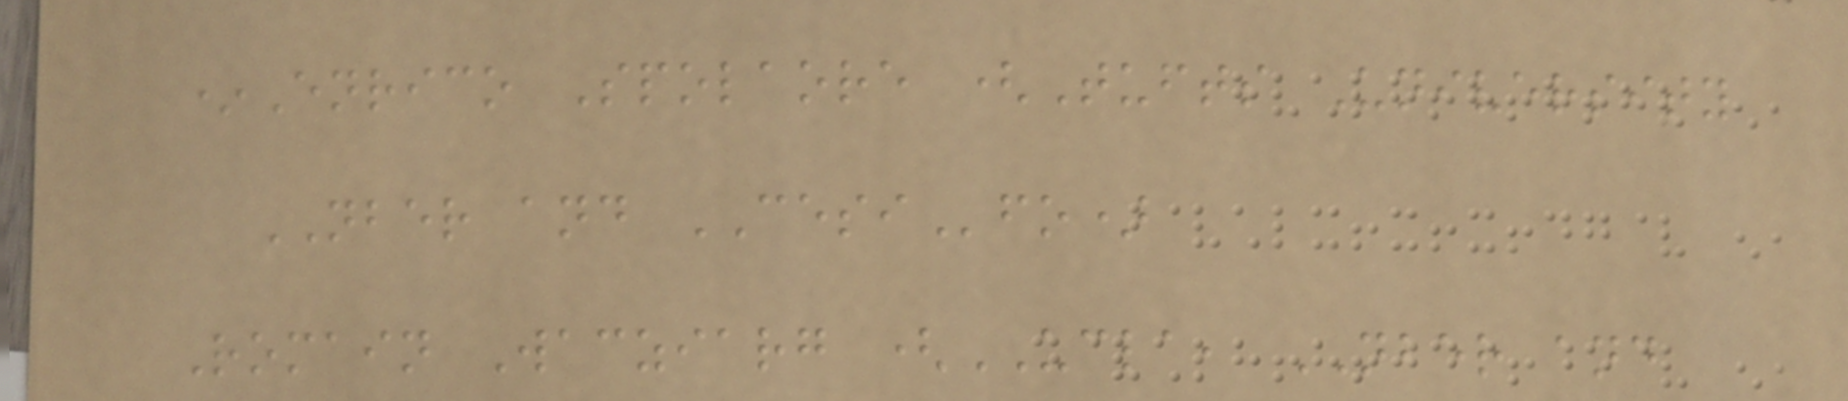*Enrico Spolaore (Tufts University
NBER and CESIfo)
Romain Wacziarg (UCLA, NBER and
